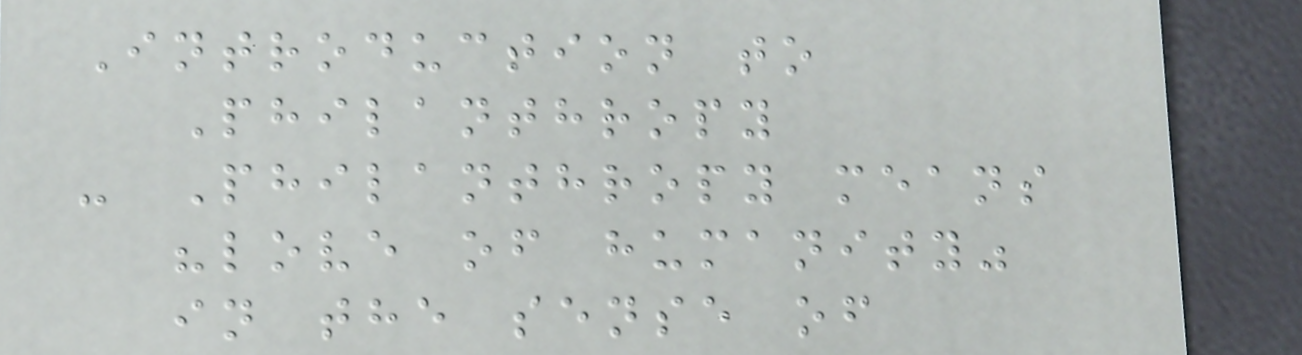Introduction to
Philanthropy
- Philanthropy means
"love of humanity"
in the sense of
